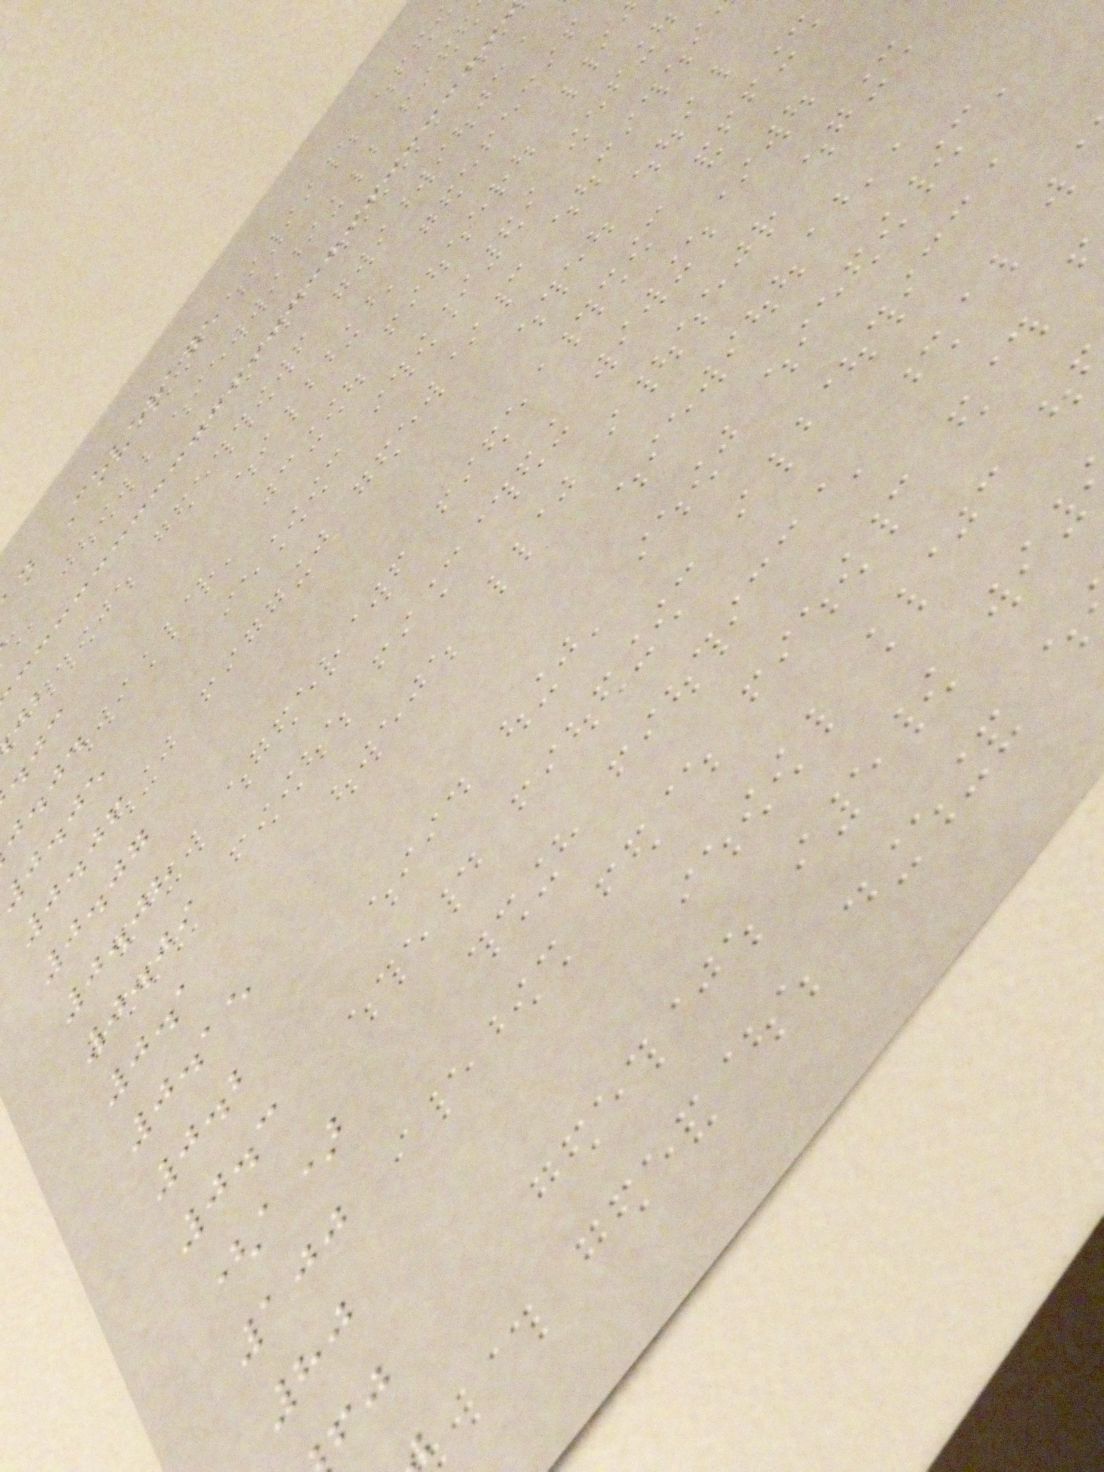n Coverage
j.jd
j.je
0.06
0.07
0.08
0.09
0.1
0.15
0.2
0.3
(a)
100
80
